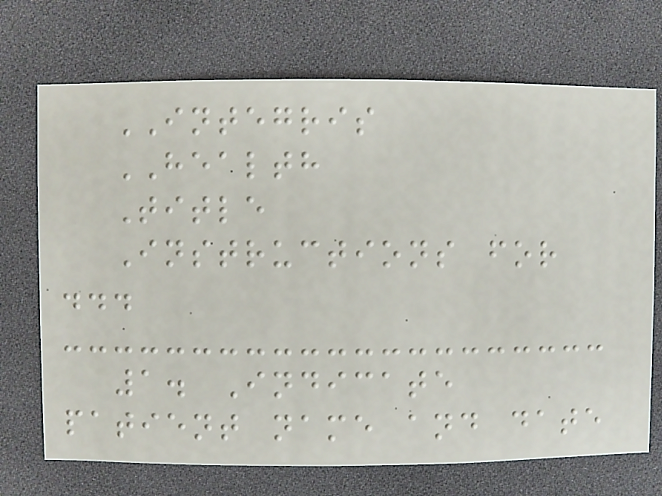INTEGRIS
HEALTH
Title
Instructions for
...
1. Indicate
patient name and date
